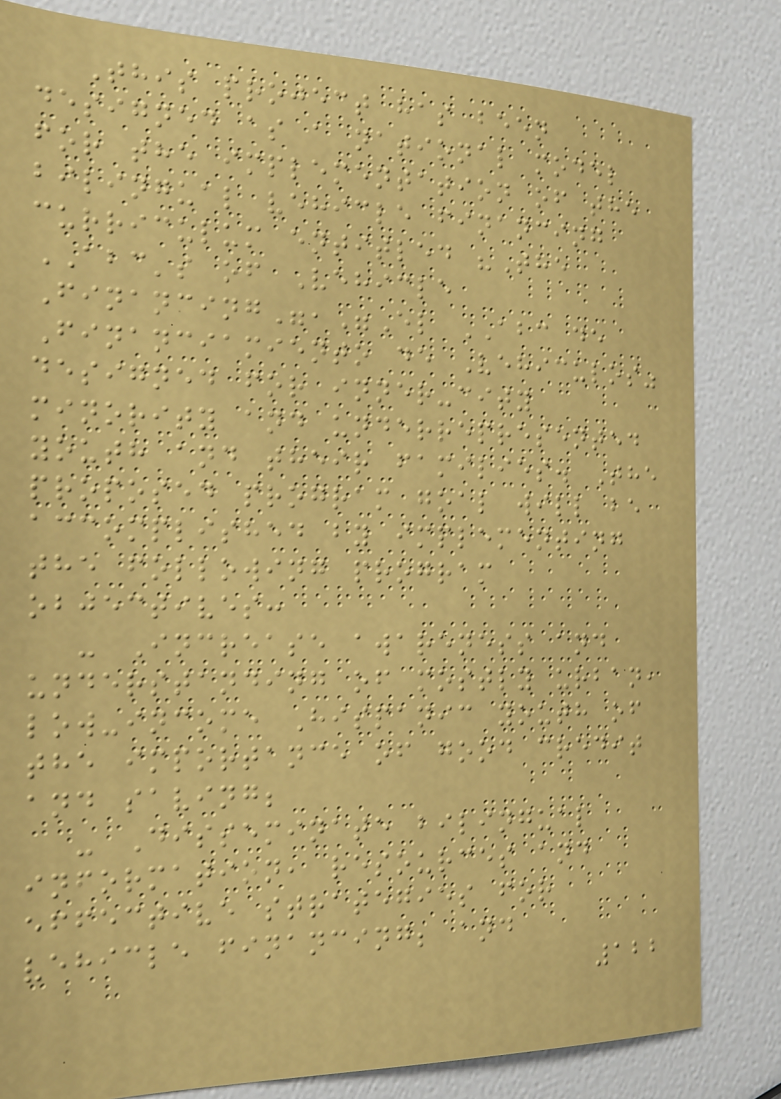This project has been
designed as a national model
for the implementation of the
bilingual vehicle financing
curriculum entitled "The
ABC's of Vehicle
Financing","El ABC de
Financiamiento de Vehiculos"
designed for inner-city
minority and underrepresented
youth and their families. The
proposed program goal will be
accomplished by implementing
the following program
objectives:
- Increase awareness and
understanding of mostly urban,
low-income Hispanic youth of
the importance of good credit
and saving;
- Disseminate bilingual
information, resources and
effective strategies for
vehicle financing; and
122
